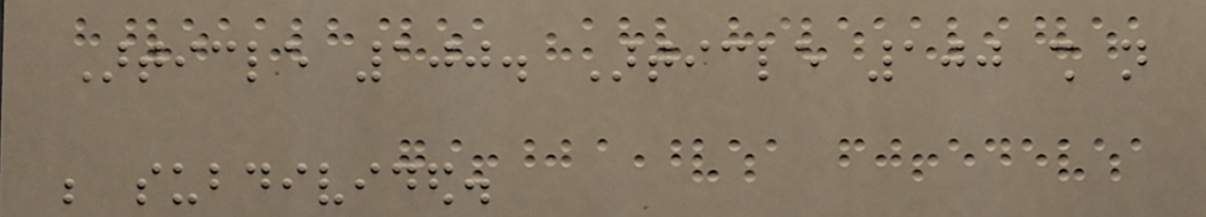Article 100. Article 100 shall not
be subdivided.
